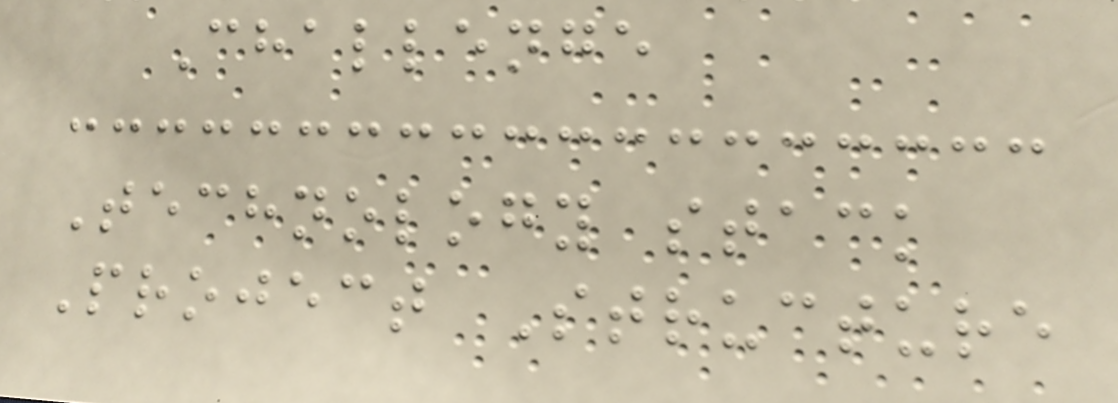Challenge
Technology stack
Project Structure
